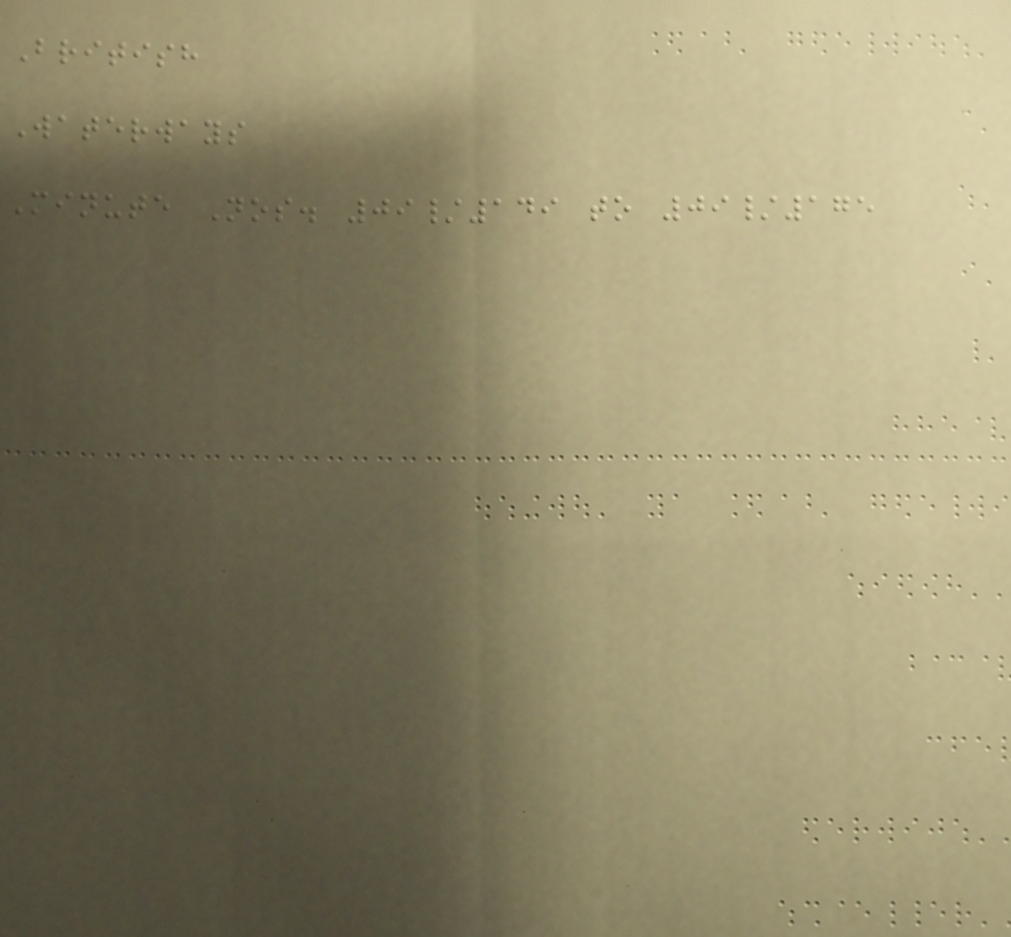British
Waterways
Minute Nos. 09/149 to 09/175
